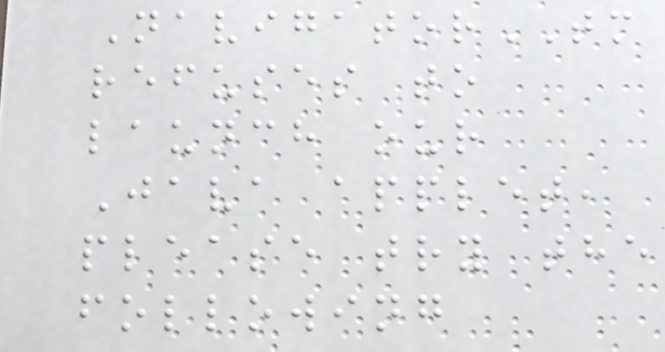NavigatorTM
refuses to
launch our
Java applet,
please try the
following
